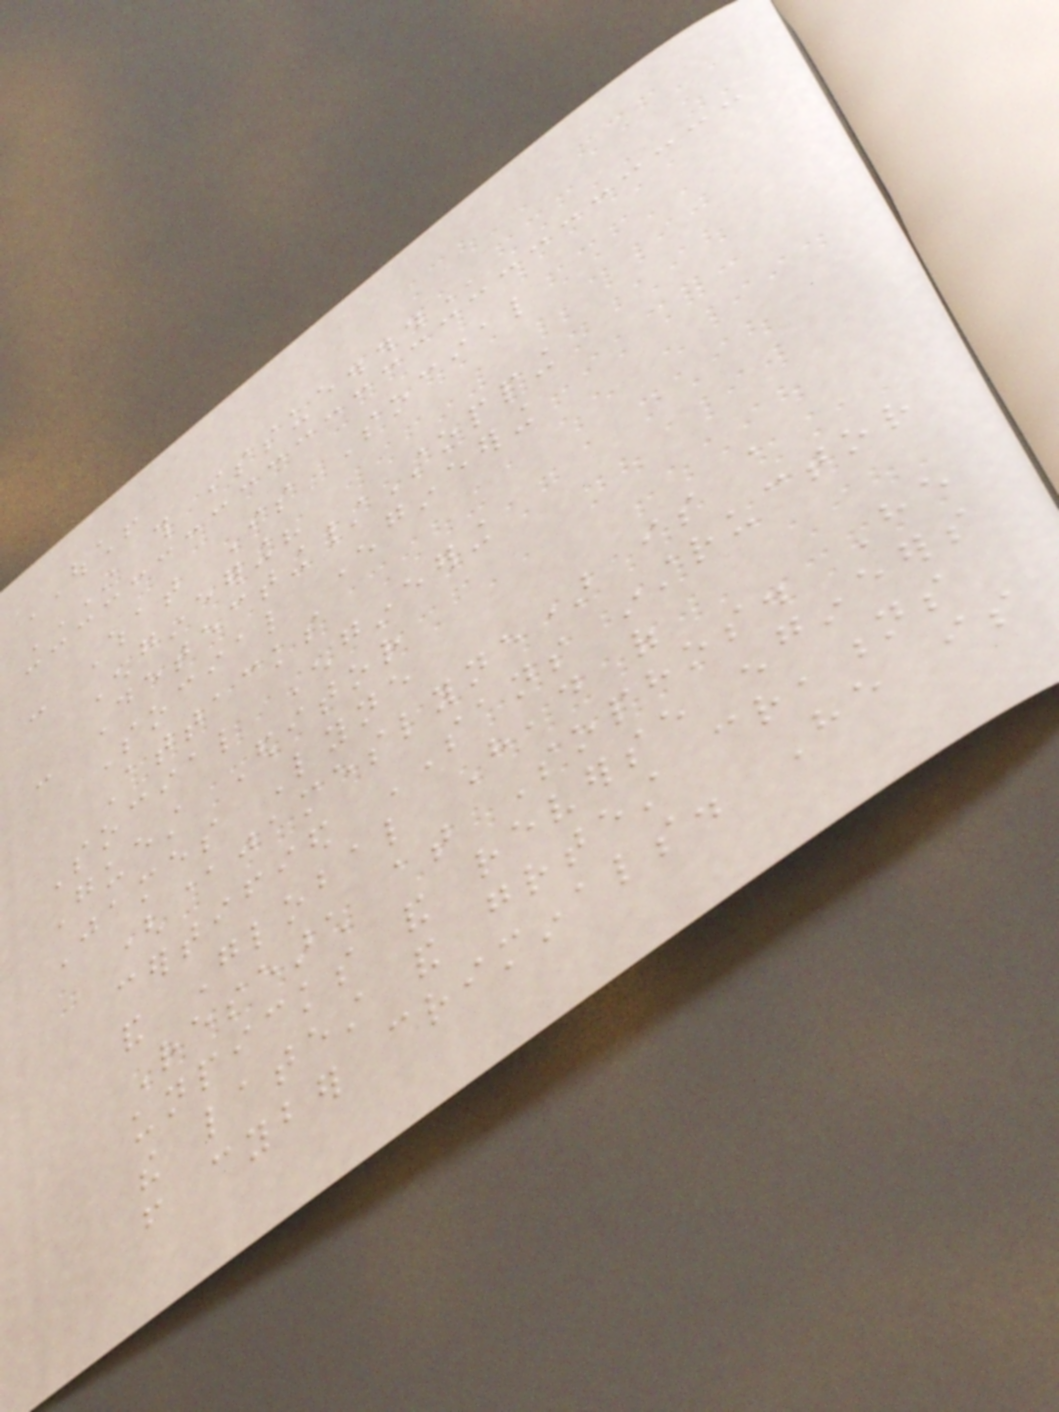OUCH!
IN THIS ISSUE...
- What Is Social
Engineering?
- Detecting/Stopping
Social Engineering
Attacks
Social Engineering
Guest Editor
James Lyne
(@jameslyne) is a
certified SANS instructor
and Global Head of
Research at Sophos. He
unpicks and reverse engineers
the latest and greatest creations
from cyber criminals. He is
